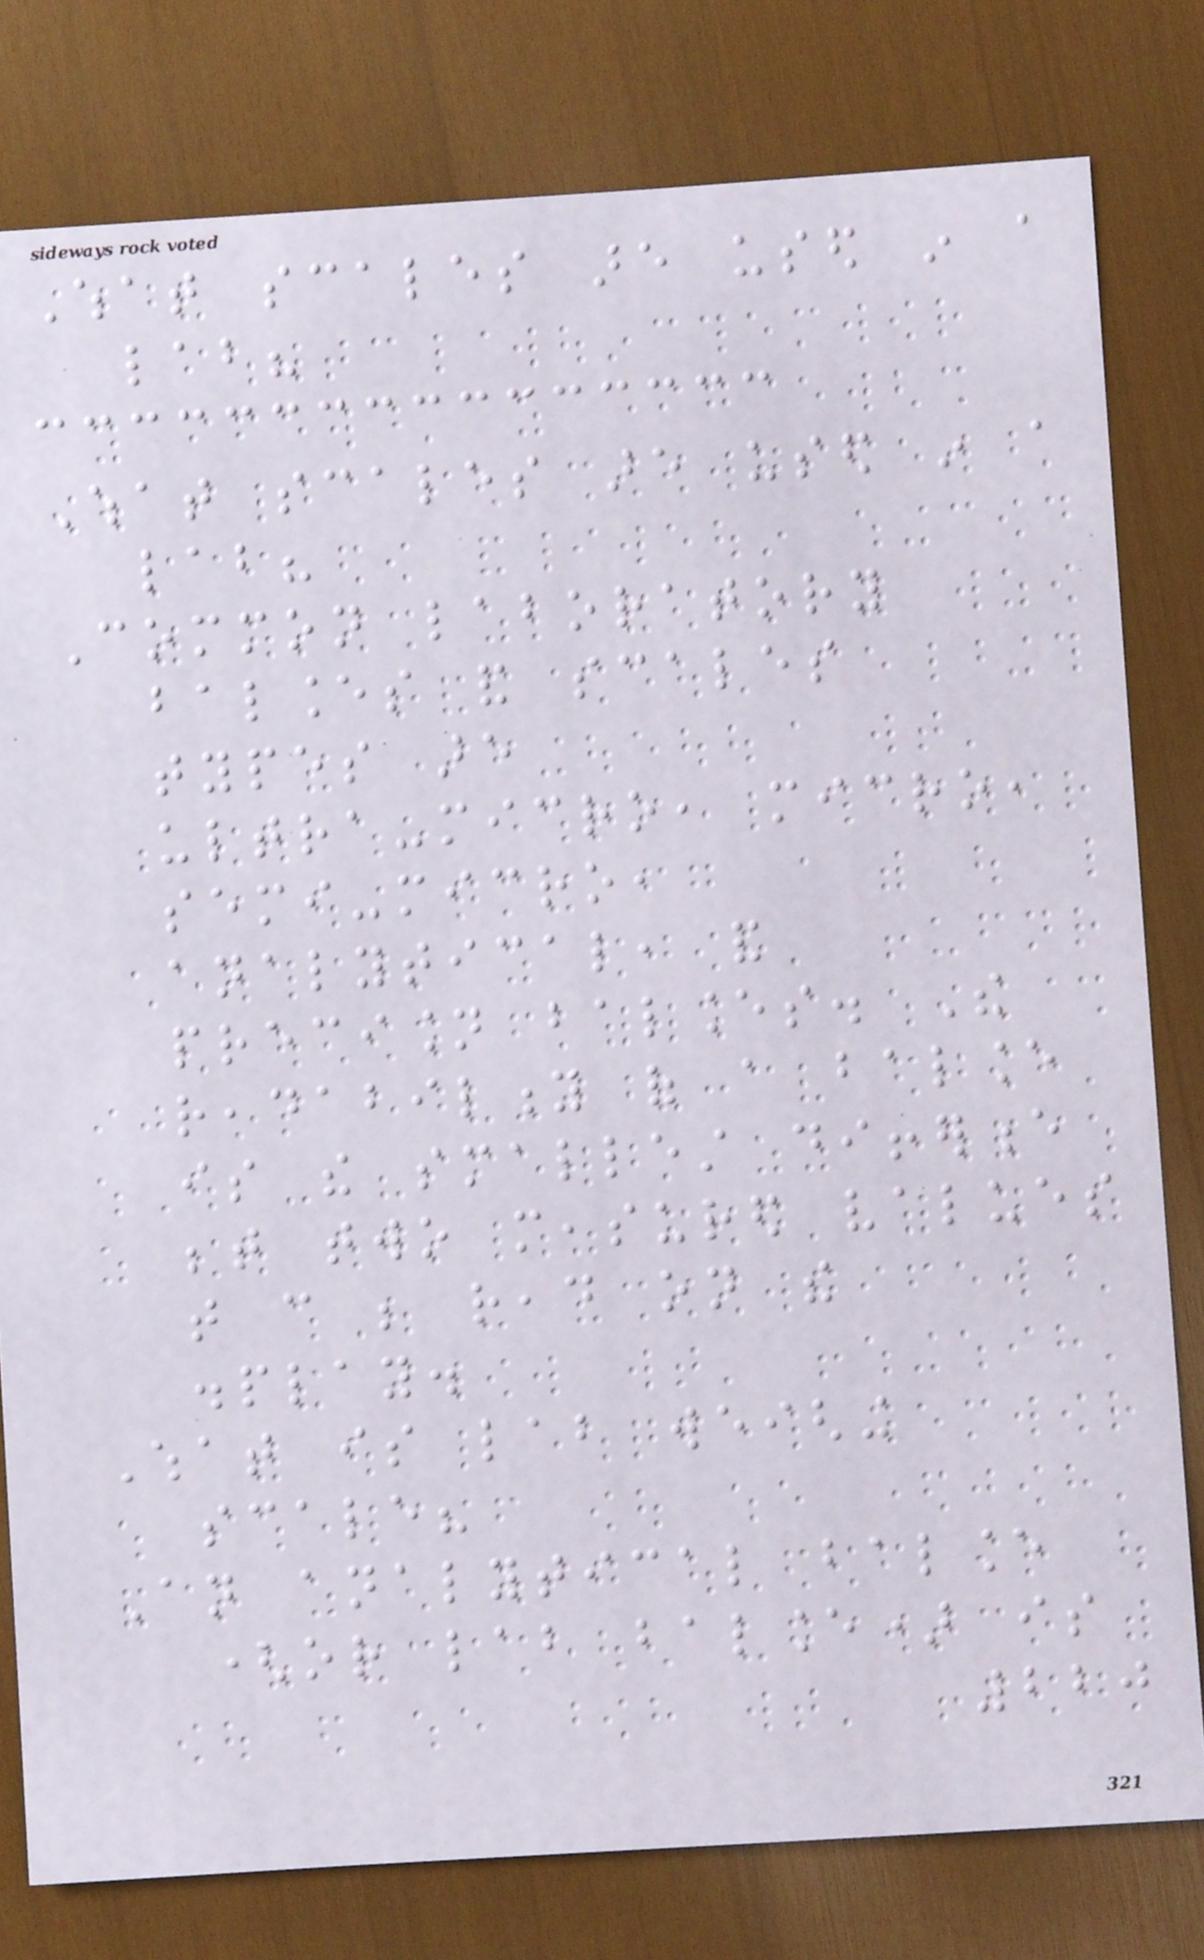What scales are used in a
lab?
What scales are used in a
lab?
Common laboratory
balances and scales
types are
ultra-micro, micro,
semi-micro,
analytical, and
precision balances. The
readability of a balance
is the smallest difference
between two measured values
that can be read on the
display.
What is lab weighing
scale?
An analytical balance
(or lab balance) is
220
